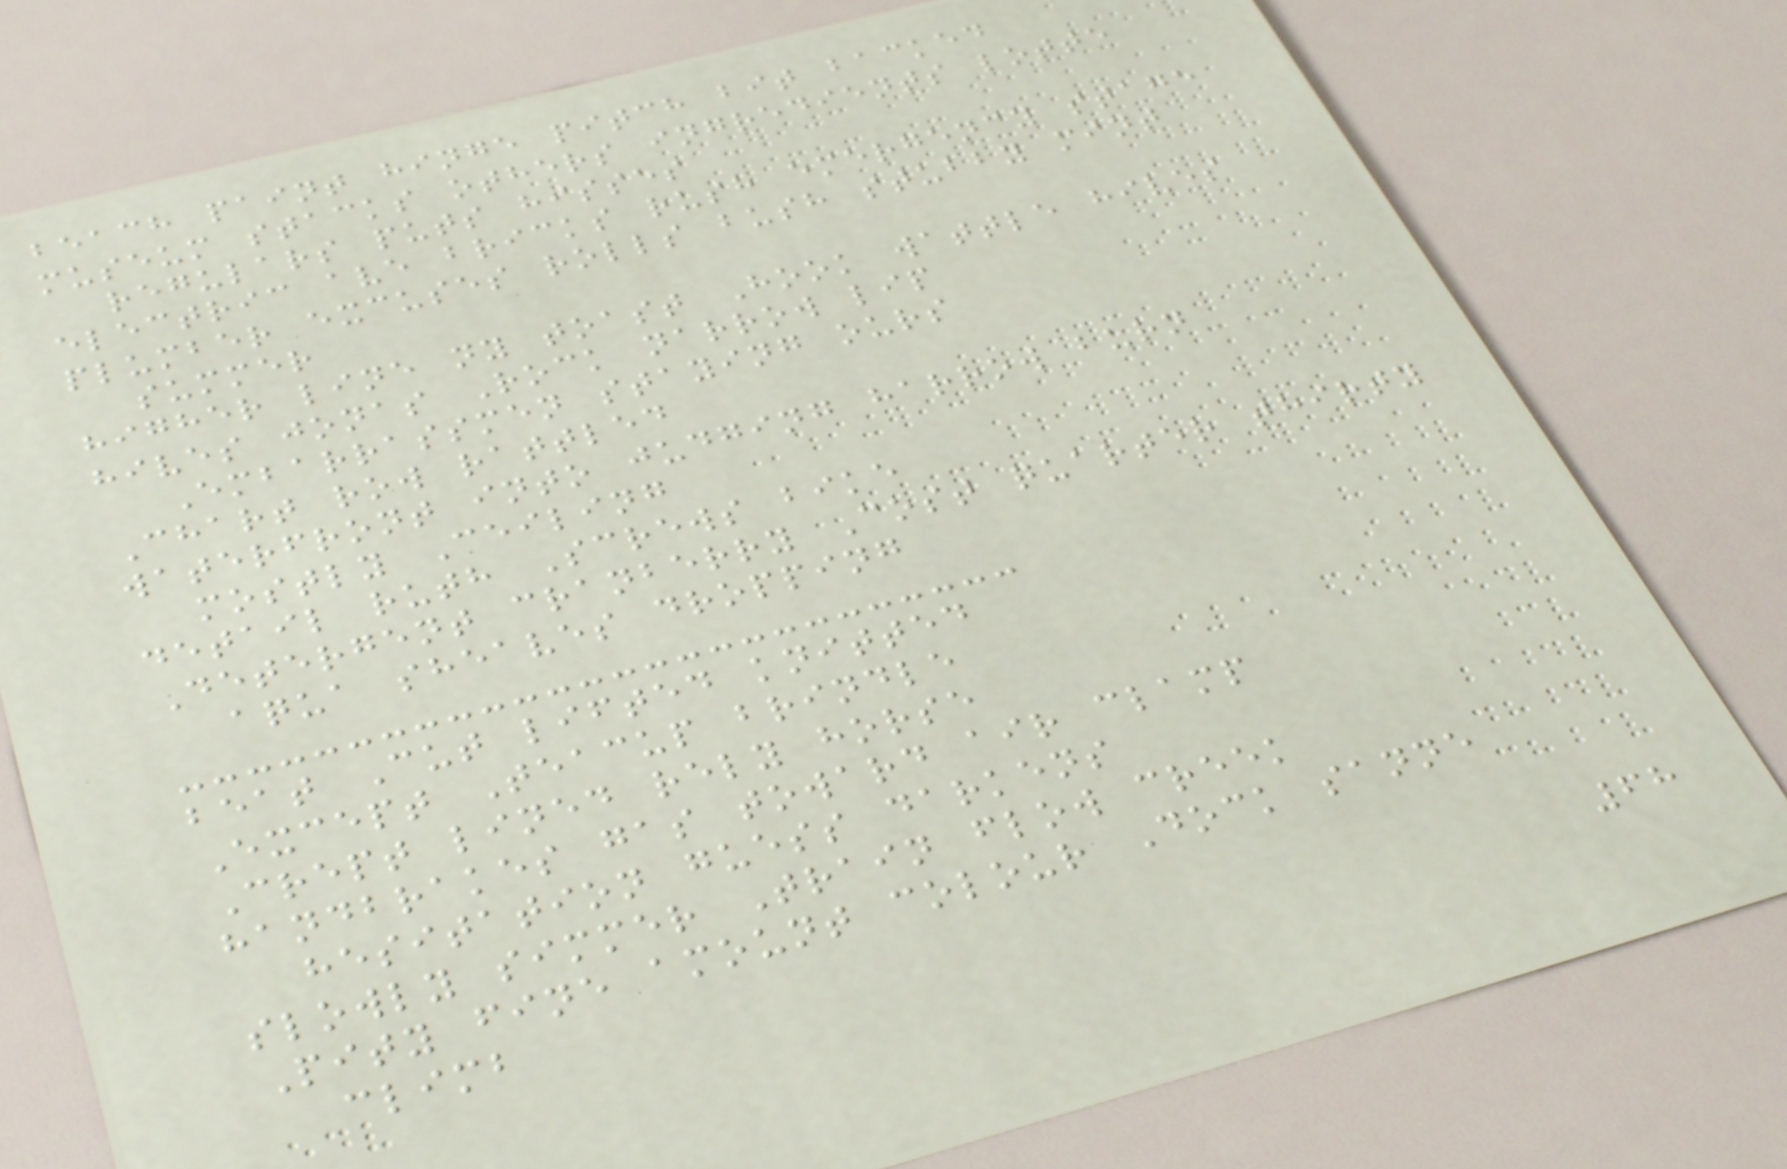beach paint hinge pitch bit backed
museum stacks others ingredients lotte
regulars puts hisses
electric ave bricks rush emergency stage
plumber excuses rolls bush stubby mint
summer
higher line ny toast Hook wattle hives
hives jonas Rock narrow lip
Embarrassmen staying ours
Chart row rattled
waterfront into judging harrow burn
mostly Ceiling
detail ruth Screws bike
Detergent cranberry Cost quarter thirty
aqua sheaves dropping
beat Cut lifted knitted
Except Teacup brindle
Crept lined rely horse
handbrakes gas toward air clamp
hesitation guess darkens
slowly simmer Train flow creek
Pity fine amount colour Dock sanne
climb
68
